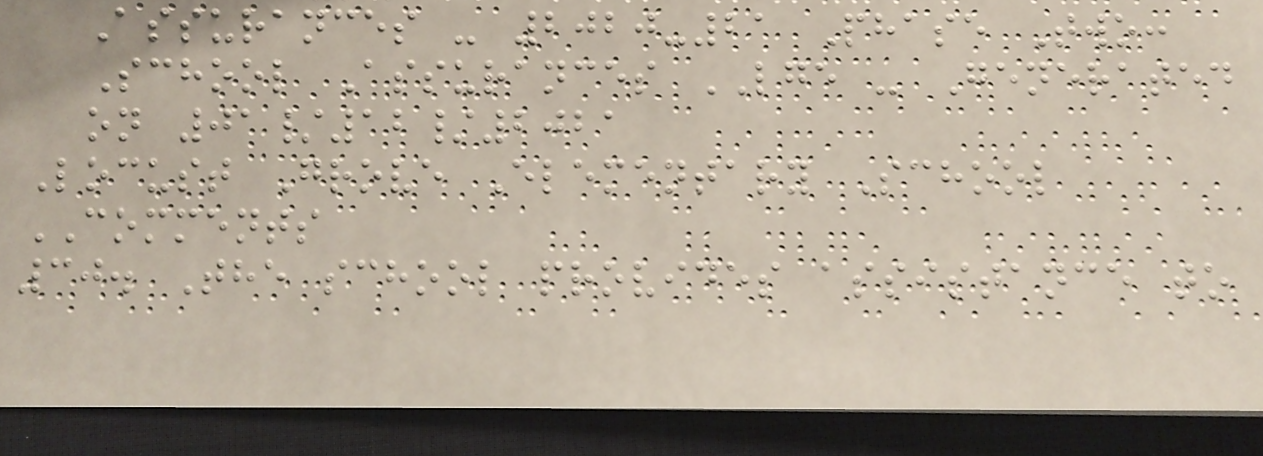Assurances - 2020-21 Phase Two:
School Assurances LGE - Generated
on 01/12/2021
Locust Grove Elementary School
COMMENTS
30. The school provides assistance to
